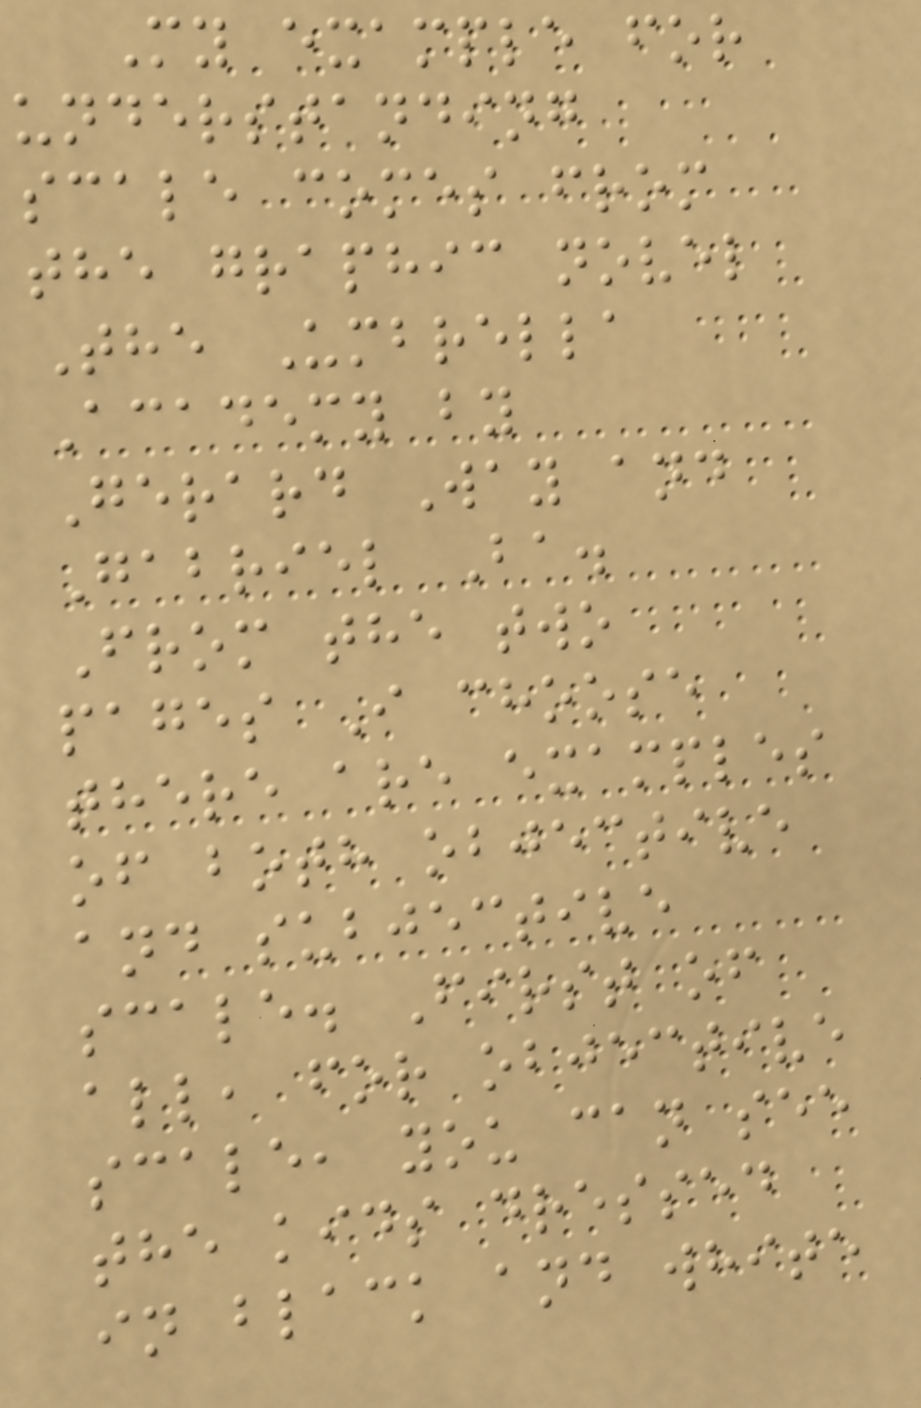My example for
understanding
scale comes from
the graphic novel
The Umbrella
Academy by
Gerard Way and
Gabriel Ba.
From the two
pages I choose
there are examples
of both objective
and subjective
scale. First of
all, for objective
scale, you can see
the kids dressed
in black and white
